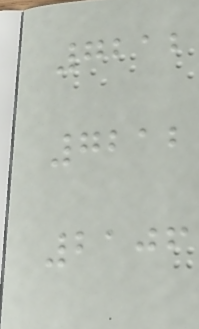7212
7212
2106
